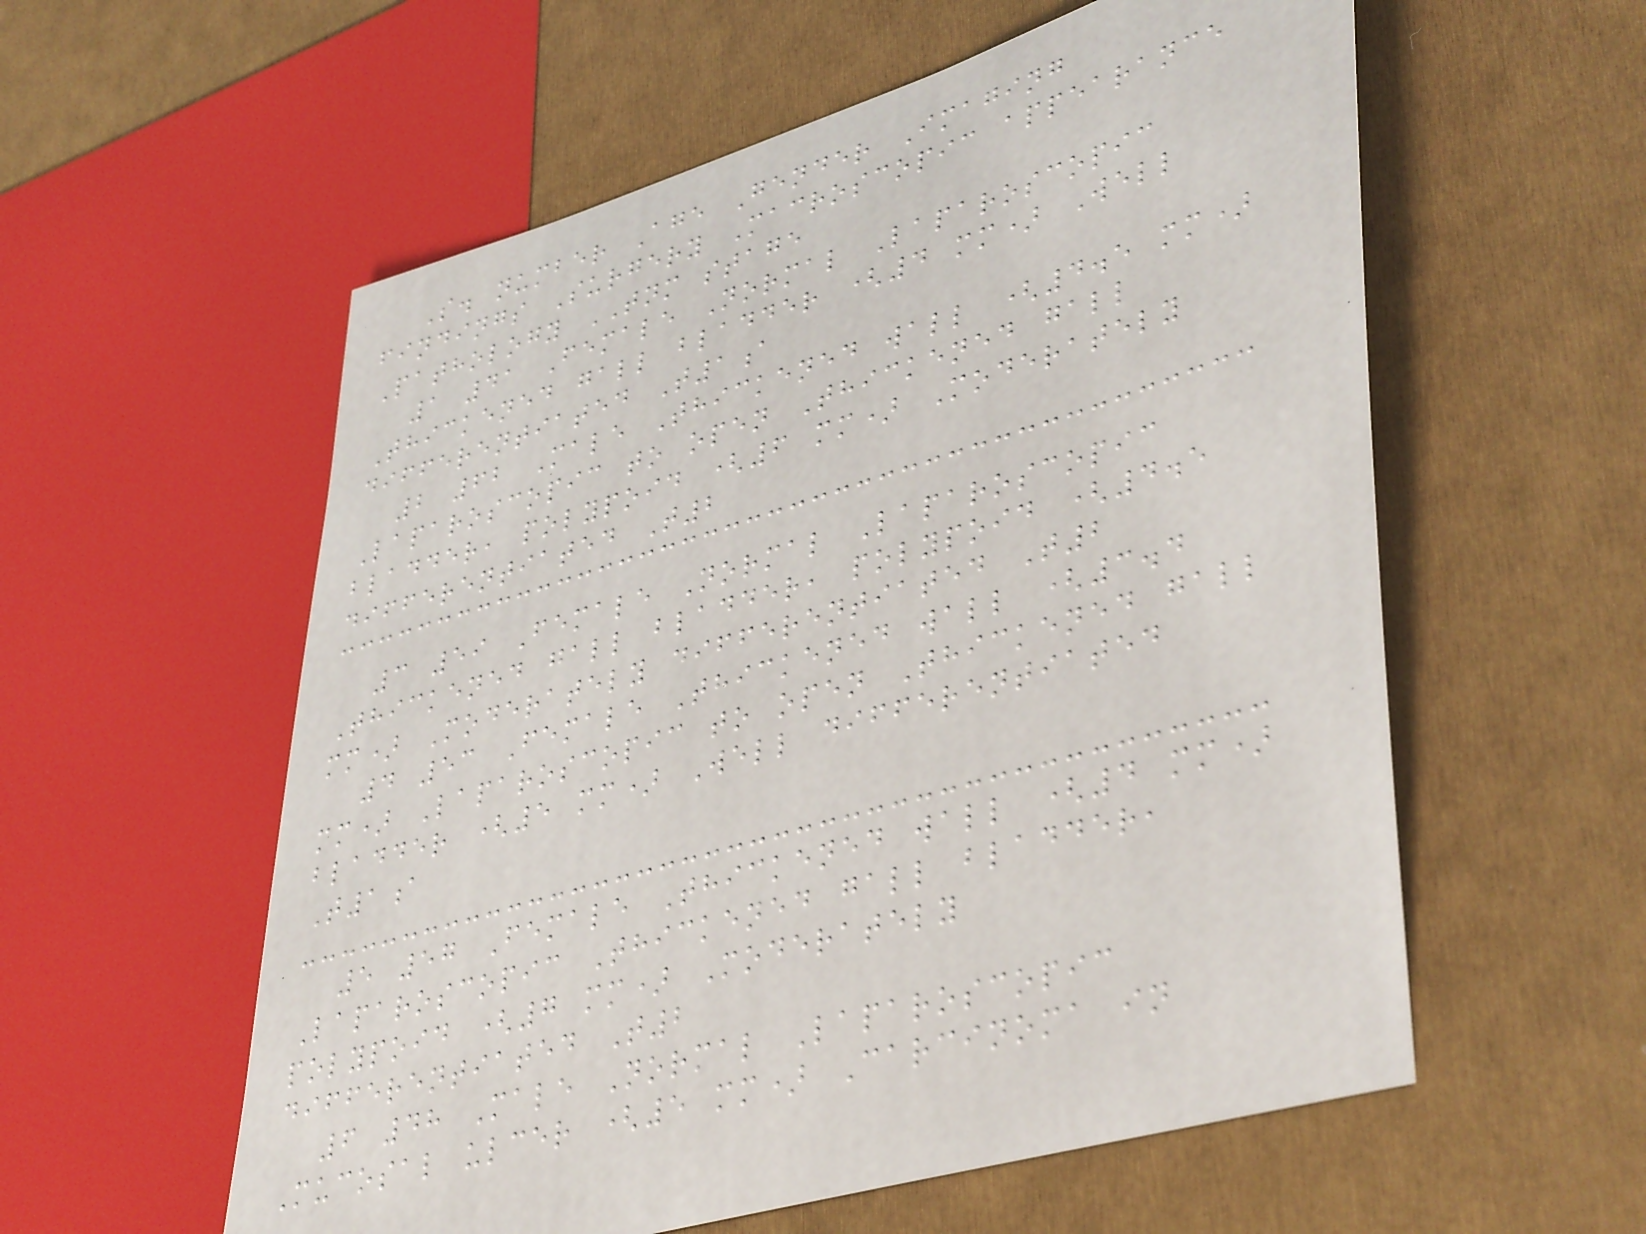S. number Age Gender Imaging
findings Surgery Macroscopic appearance
Pathology TNM stage
1 41 Female Normal Laparoscopic
Thickened gall bladder (4 mm) Well
differentiated T1a
2 62 Male Thickened wall (4.5 mm)
Laparoscopic to open Thickened gall
bladder, polypoid (6 mm) Moderately
differentiated T2
3 59 Female Normal Laparoscopic
Thickened gall bladder, polypoid (4.5
mm) Moderately differentiated T2
4 53 Female Thickened wall (3.4
mm) Laparoscopic to open Thickened gall
bladder (5 mm) Well differentiated
T1a
5 57 Female Thickened wall (4 mm)
Laparoscopic Thickened gall bladder,
polypoid (7 mm) Moderately
differentiated T2
6 48 Male Normal Laparoscopic
Mucosal ulcer (5 mm) Carcinoma in
